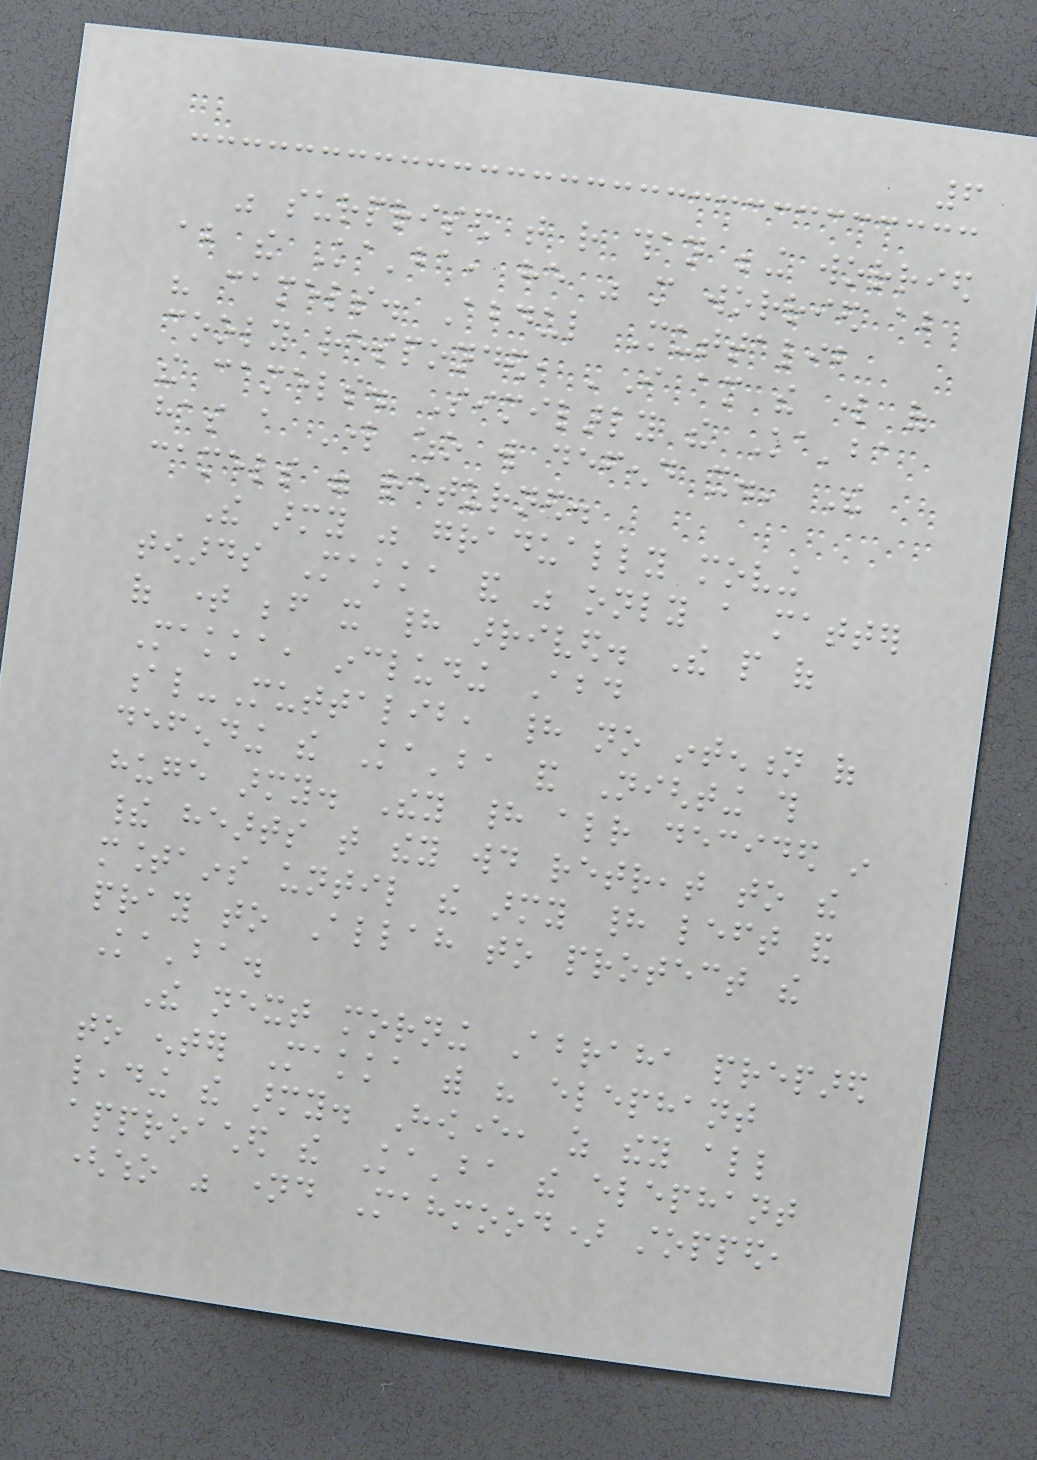6
was surprised that rather than being worried
about the Ka'ba, he was more worried about
his camels. Abdul Muttalib
cooly responded, 'I am the lord of
the camels. Similarly the Ka'ba
has a Lord who will defend it.' The
camels were returned.
The army was gradually moving
towards Makka and was only a matter
of time before it had arrived. The people of
Makka, including Abd
al-Muttalib, had no intention of
defending the Ka'ba and Nighting this
huge army. They had already decided in
their hearts that they would retreat to the
mountains until the army had left and
pray to Allah to protect the
Ka'ba.
The next morning Abraha prepared
to enter Makka with his elephant
leading the army. However, as they all
approached the Ka'ba the elephant
(who was named Mahmood) stopped,
